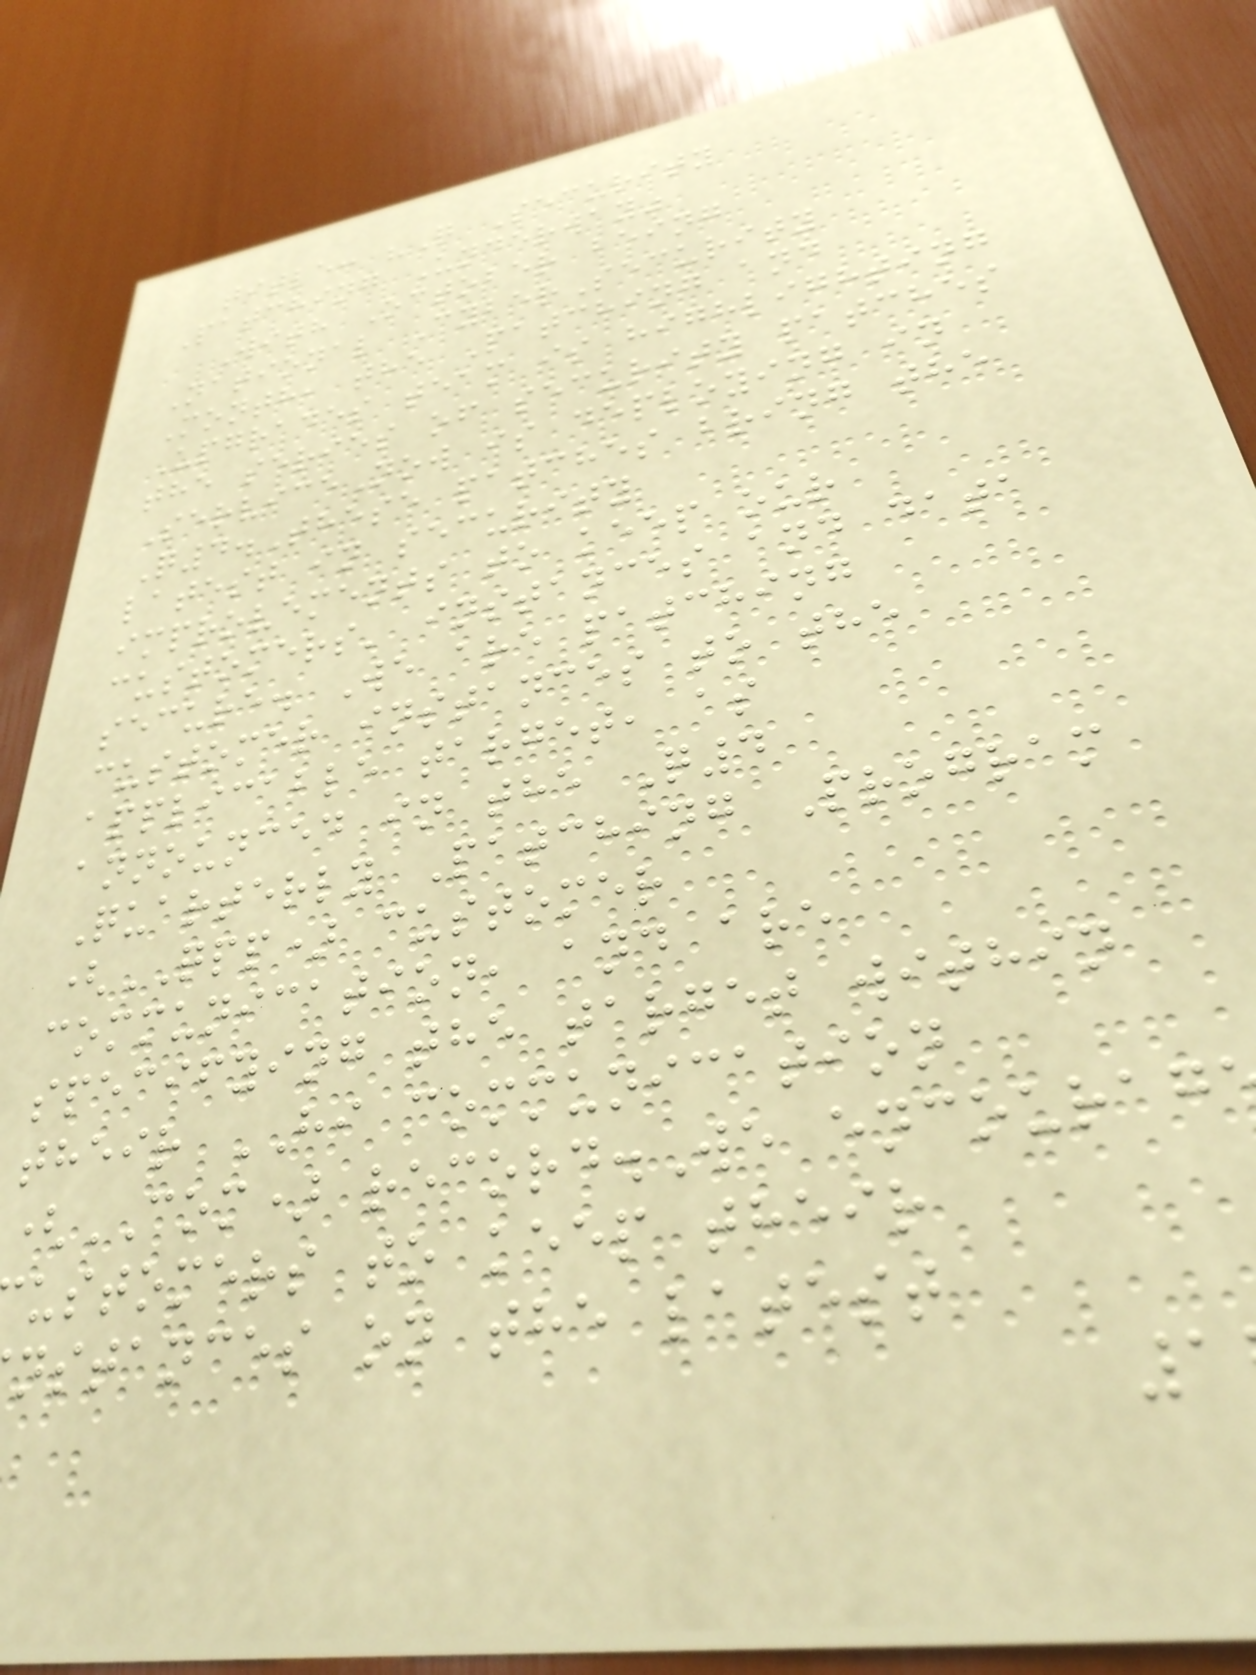title: "Q Security
Patching Underway"
With October being
National CyberSecurity
Month, the Patching and
Upgrades team is highlighting
the series of security patches
ServiceNow is deploying in
Q4.These patches bring the
latest in security
improvements to keep our
customers' instances and data
secure. We are patching
customer instances to the
applicable target, as
announced in the Q4
Quarterly Patching Program
(QPP) customer
communication, and are
specifying the target within
their HI communication
(COM) record.We encourag
ustomers to keep their
nstances on the latest
